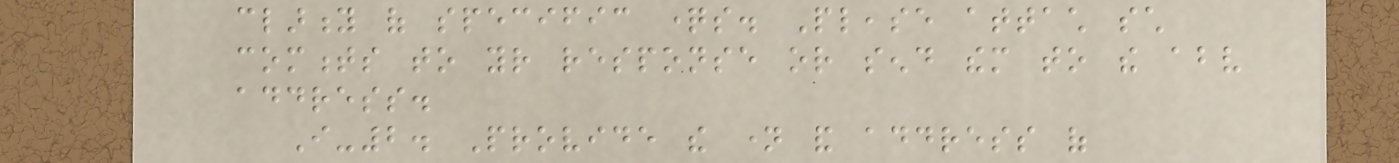clarity of specific questions. Please attach such
comments to your response or send them to the above
address.
I-2. Provide the name and address of
